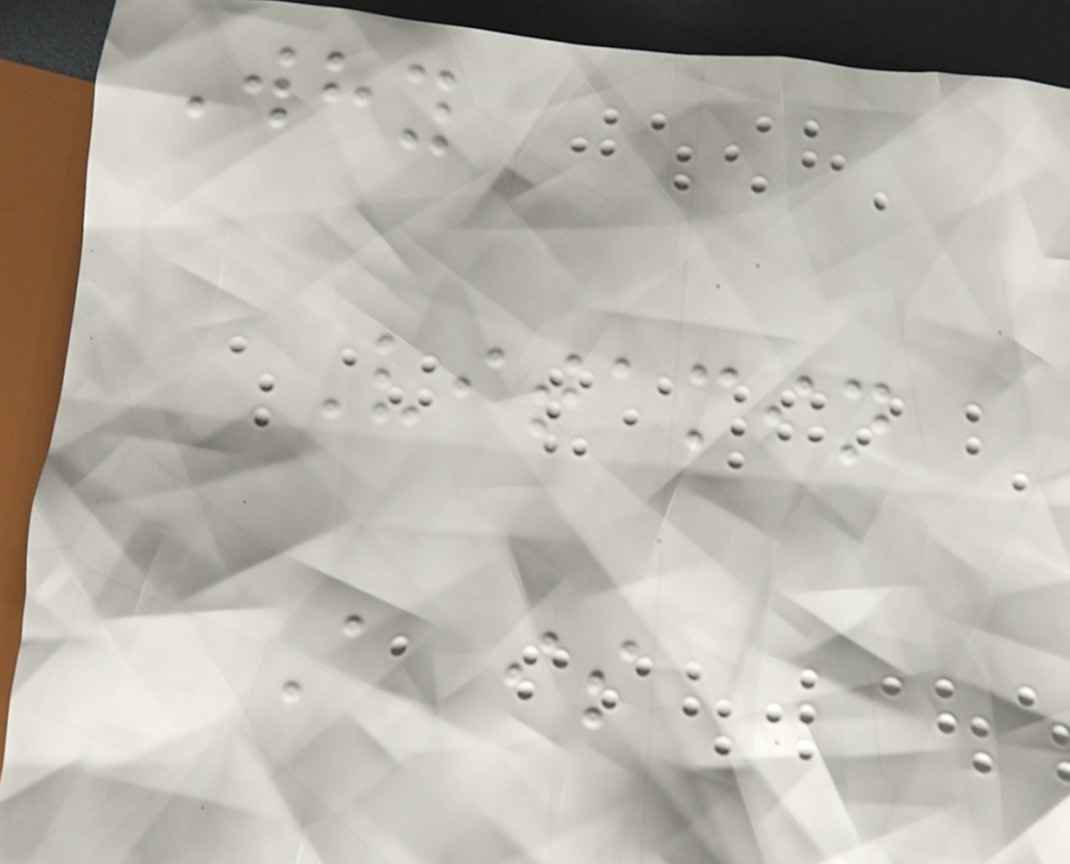Why
Vitamin
A is
